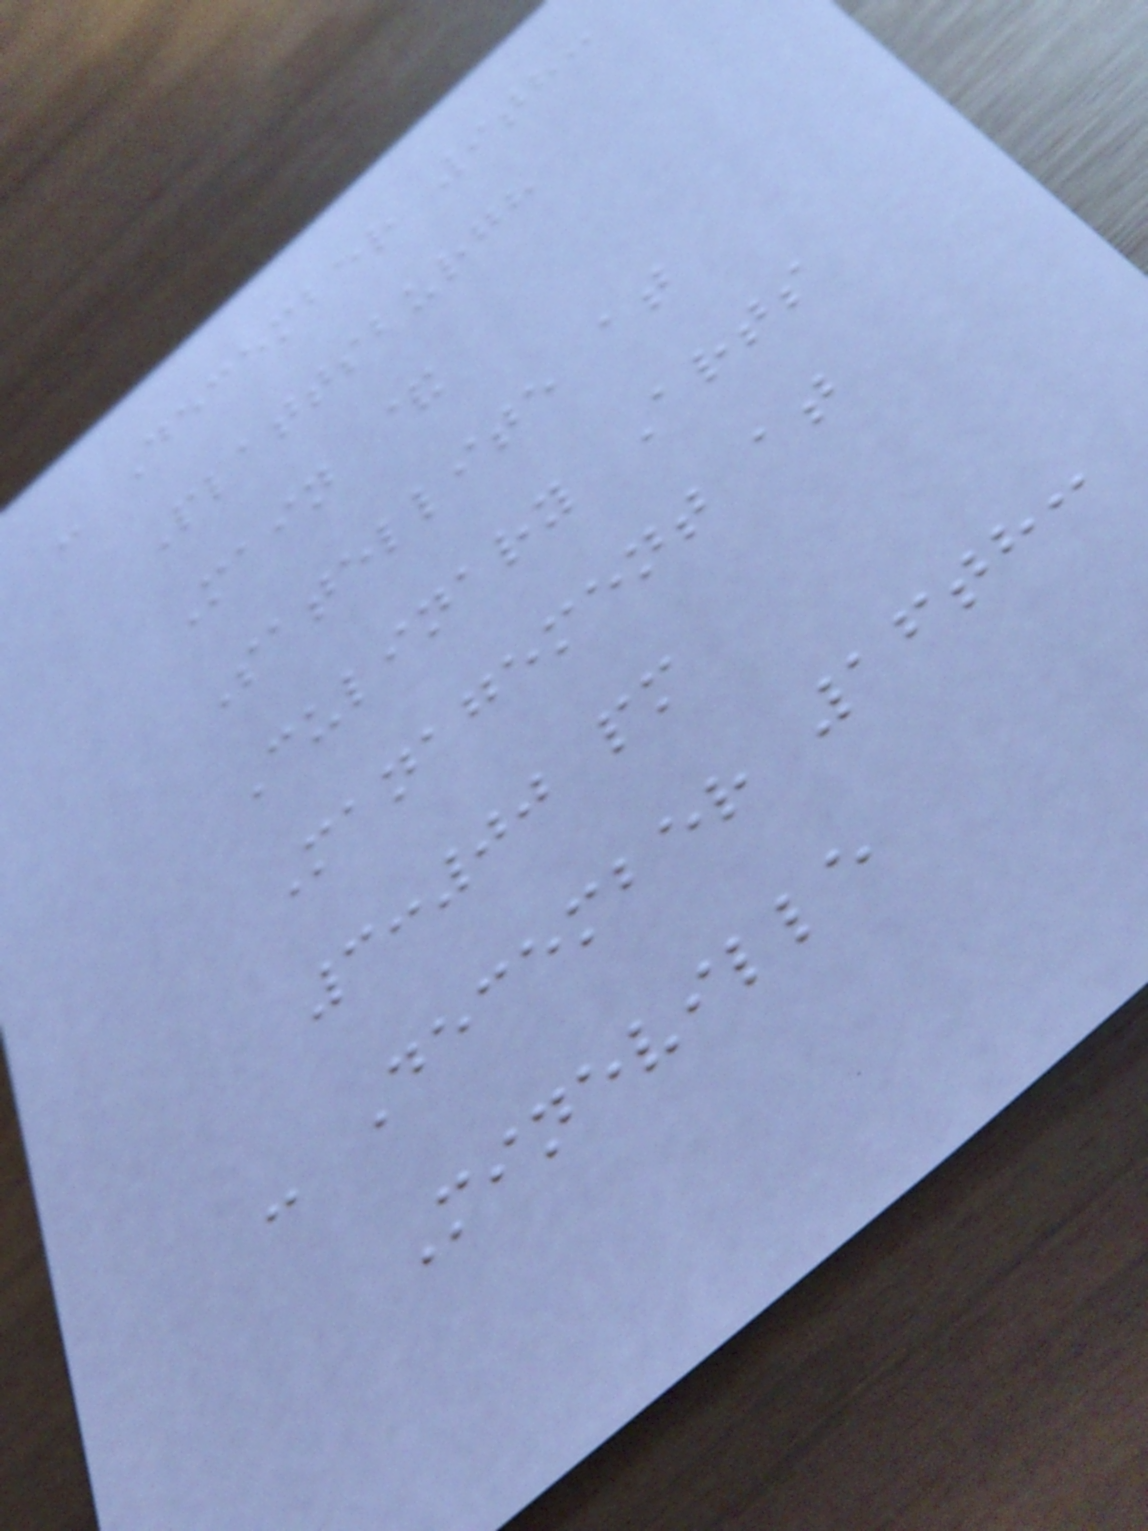- December 9th:
Plattsburgh
Main &
Satellite at
Culinary Arts
Management at
3:00 pm
- December 16th:
Mineville
